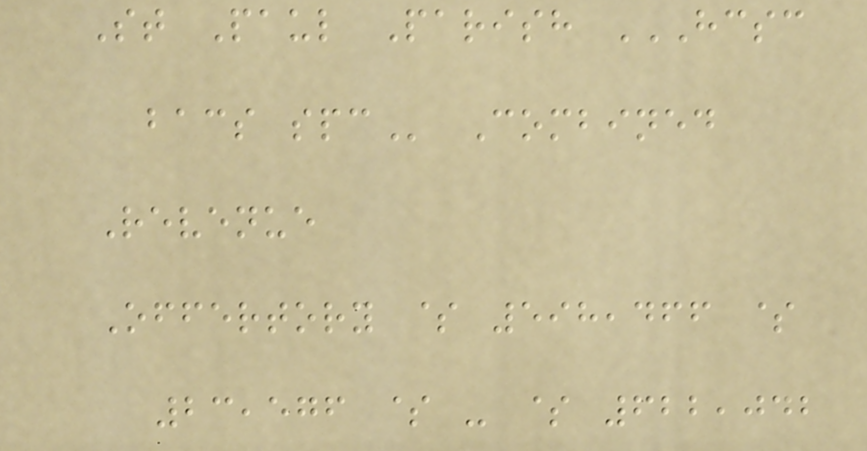St Paul Parish HCSC
BACS SPC Combined
Revenue
Offertory $ 598,466 $
23,576 $ - $ 622,042
